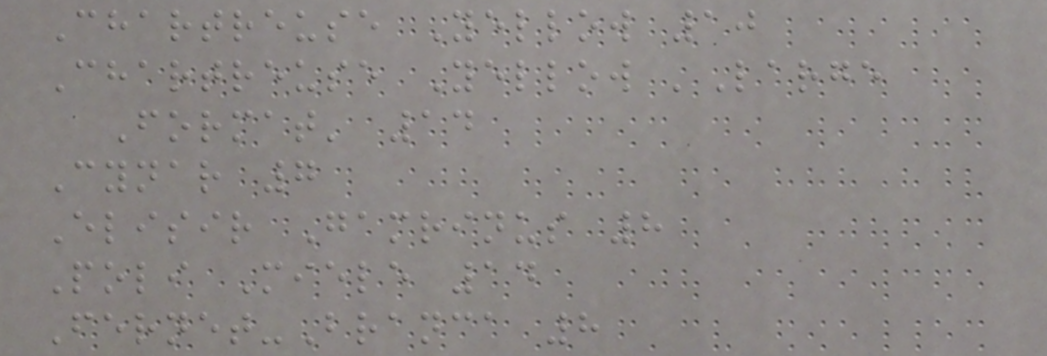Chartreuse Yellow 10
Chartreuse Yellow 'Large
Format' 14
Cynar 7
Elisir Gamrinus 8
Poli Miele 14
Fernet-Branca 8
